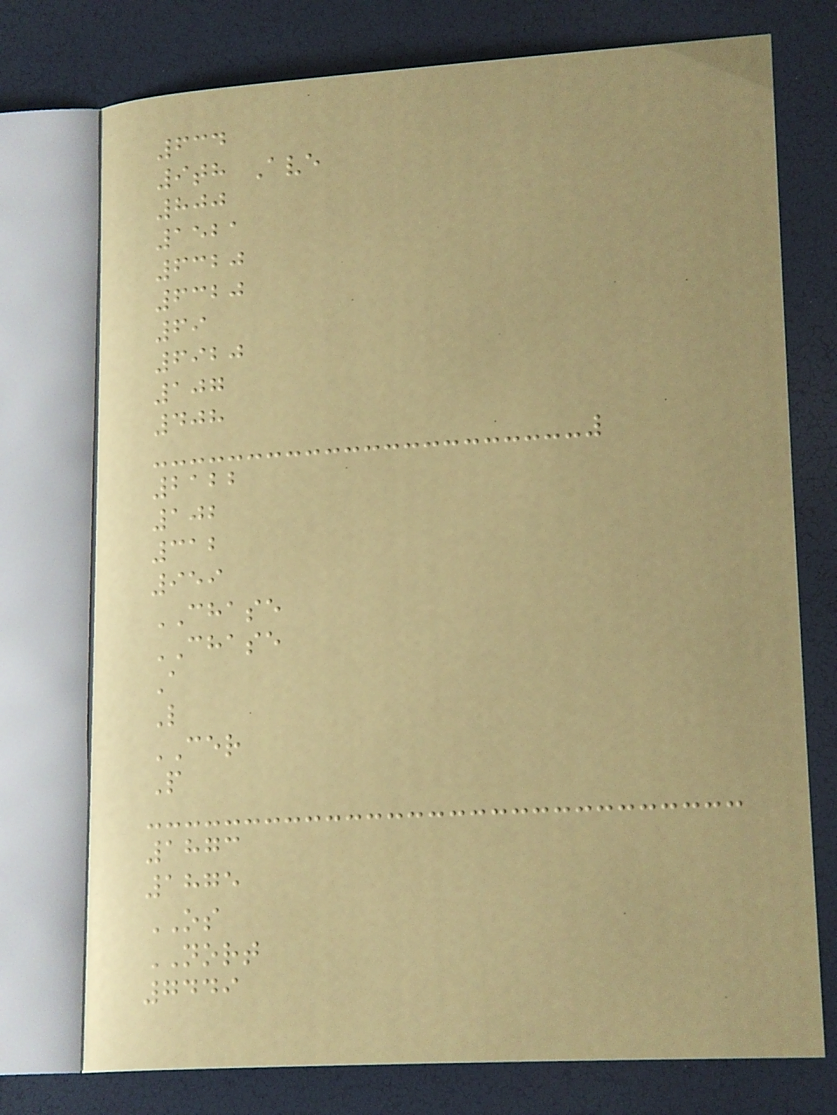634
9th Ave
800
1521
6320
6320
69
6920
107
408
2122
102
312
959
CHASE
CHASE
A
L
CER
P
1873
1875
OS
NORT
7449
